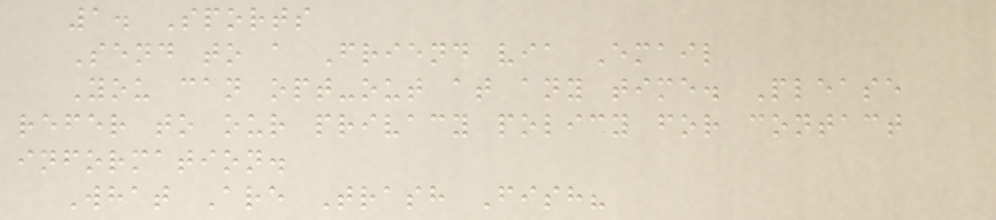1. Sports
Send to a Friend via Email
You can opt-out at any time. Please
refer to our privacy policy for contact
information.
What Are Trash Fish?
